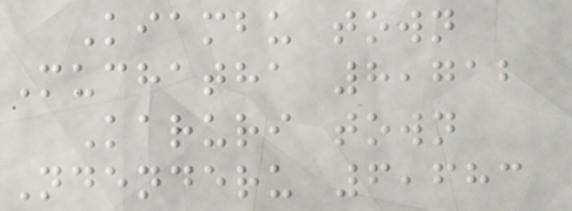Kiambu town
Muchatha 8,712
Karuri town
Ndenderu 6,683
